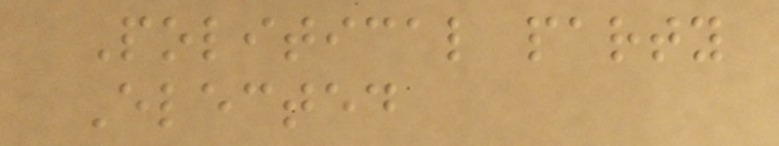Political party
Elected
